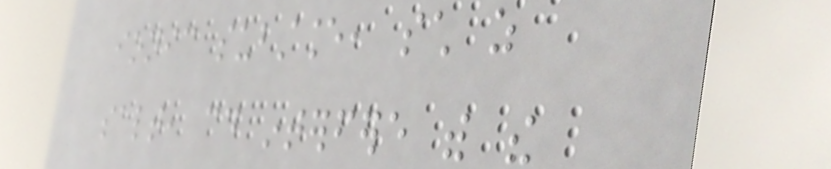ionic substance, such as
salt, could interfere with the
